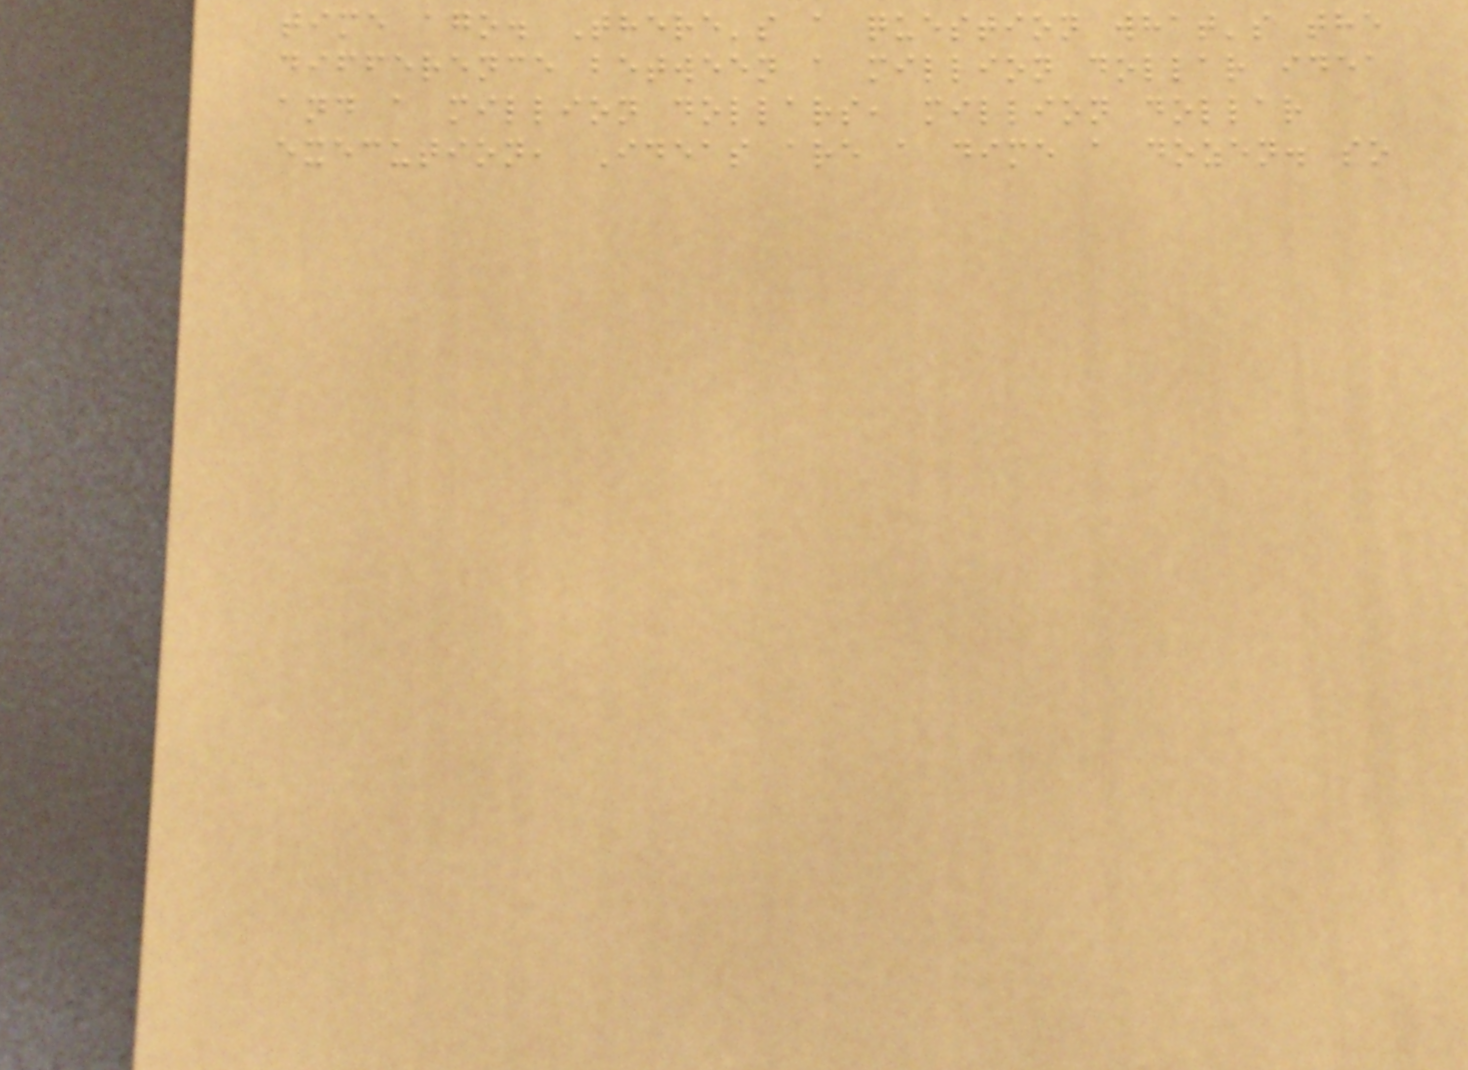time ago. There's a question what's the
difference between a million dollar idea
and a million dollars, million dollar
execution, Ideas are a dime a dozen. so
